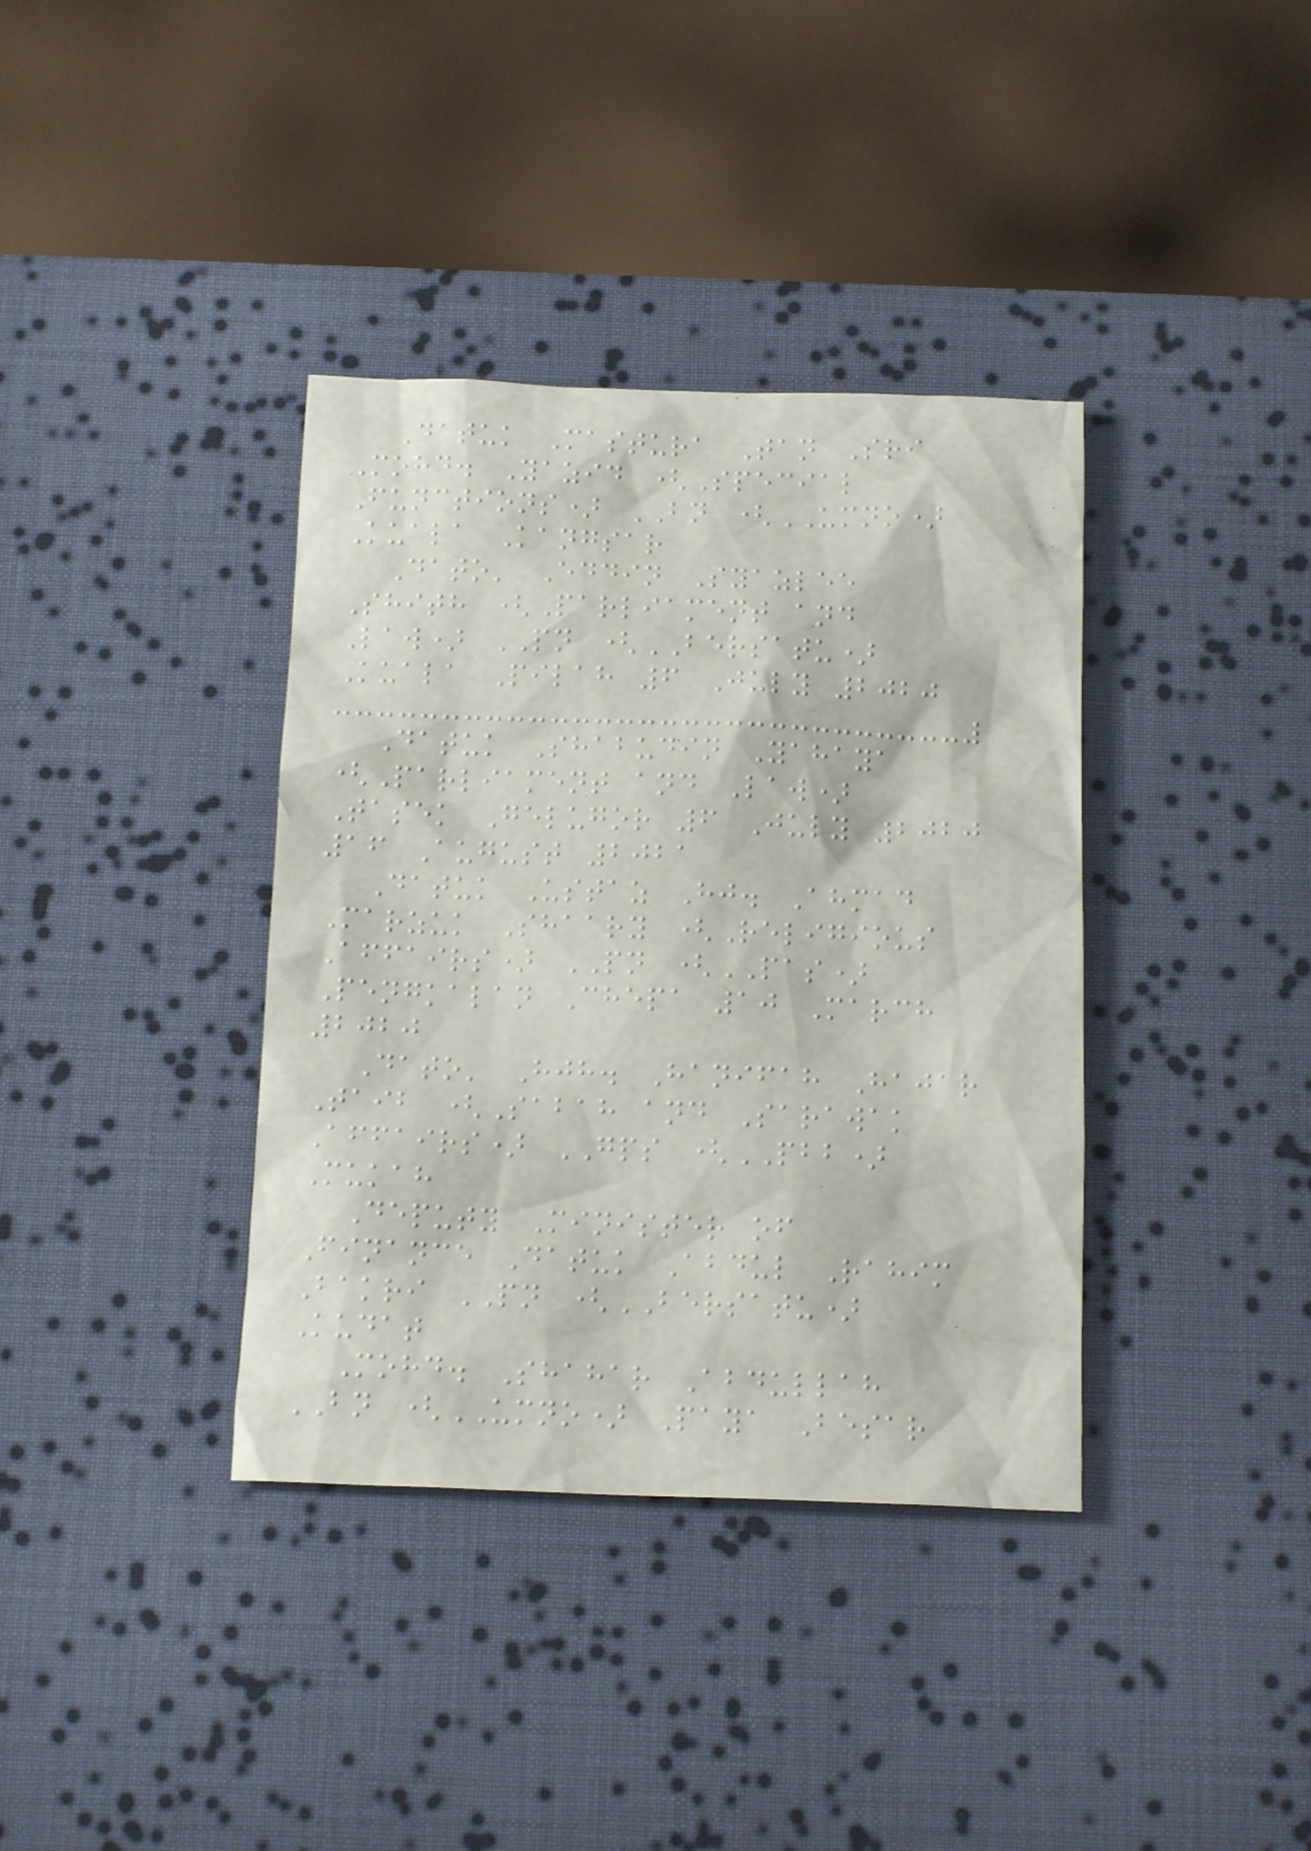Datuk Mastura Tan Sri
Mohd. Yazid (Special
Functions) BN (UMNO)
Kuala Kangsar
Dato' Eddin Syazlee
Shith (Parliament and
Law) PN (BERSATU)
Kuala Pilah 6 July 2020
Datuk Shabudin Yahaya
(Parliament and Law)
Tasek Gelugor 6 July 2020
16 August 2021
Datuk Ustaz Hj. Ahmad
Marzuk Shaary (Religious
Affairs) PN (PAS)
Pengkalan Chepa 10 March
2020
Dato' Hjh. Hanifah Hajar
Taib (Sabah and Sarawak
Affairs) GPS (PBB)
Mukah
Deputy Minister of
Finance Datuk Abdul Rahim
Bakri PN (BERSATU)
Kudat
Mohd. Shahar Abdullah
BN (UMNO) Paya Besar
